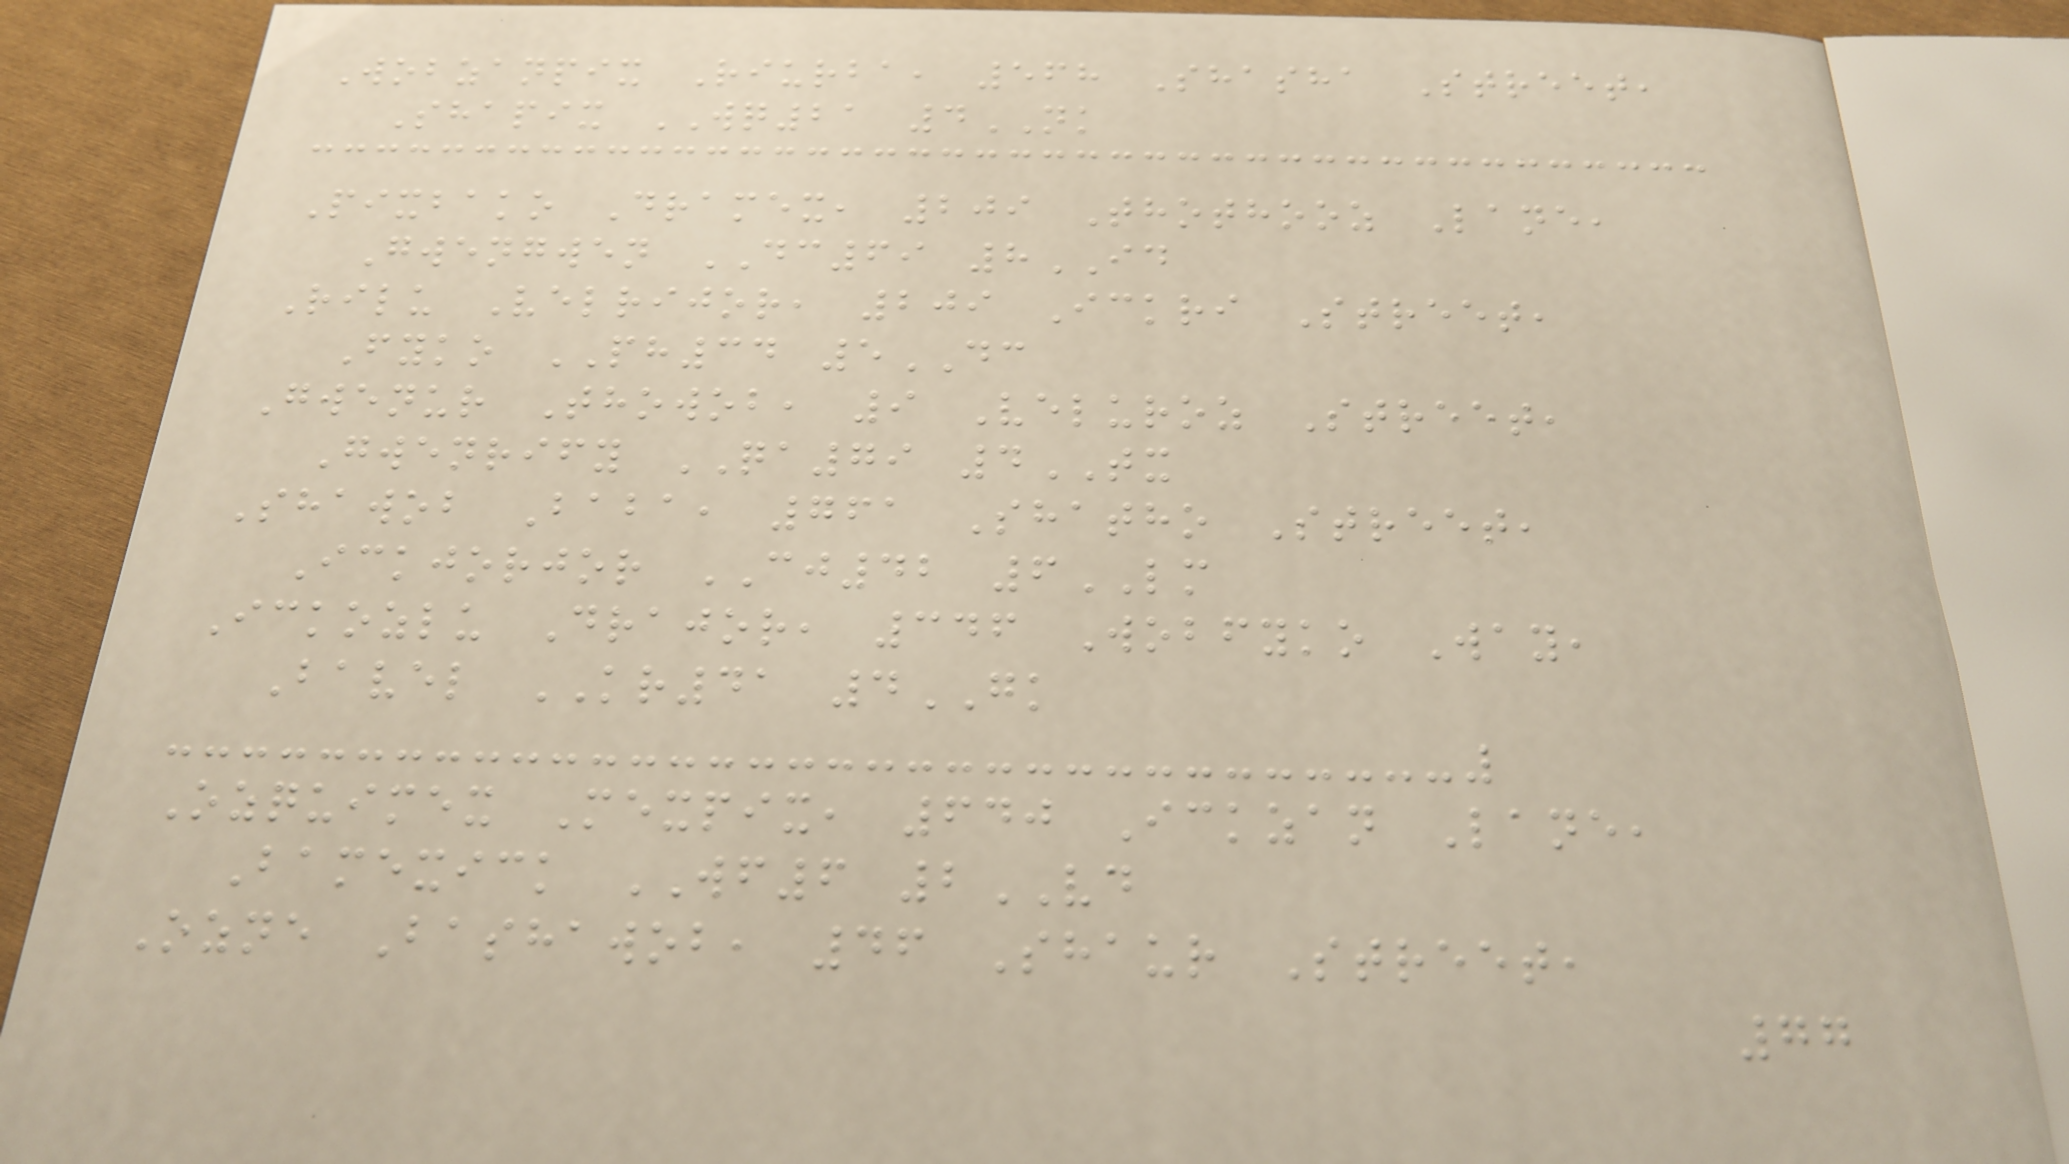Wobzanpix Riurba, 568 Shasha Street,
Shapix WQ21 4NK
Pixbako Dramex, 209 Thothooz Lane,
Gwengwen DC69 8ID
Rilu Velrijor, 209 Ickri Street,
Fyko PH34 5DC
Gwenur Thowob, 9 Veluroz Street,
Gwenrify QA79 4TX
Shawob Baba, 761 Shatho Street,
Ickjorjor CJ42 6LM
Ickozlu Drajor, 346 Wobfyko Way,
Bavel KR41 4GK
Ozquimex Mexpix, 640 Ickzan Lane,
Bamexick WF6 2VD
Ozne Bashawob, 46 Shaur Street,
77
